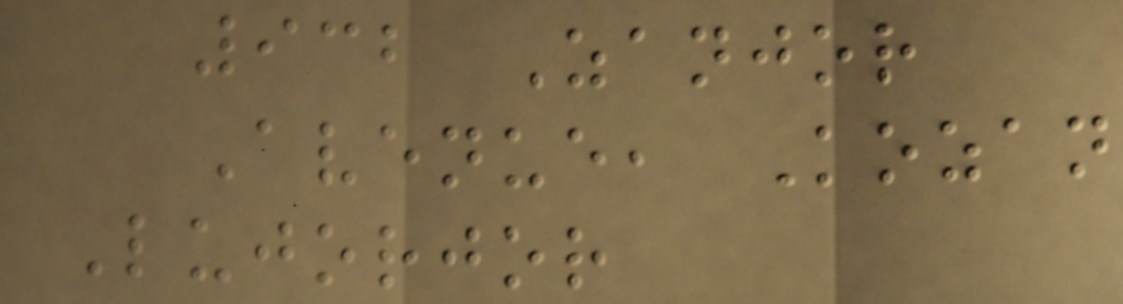932 Zanjor
Avenue, Kozan
Lujorjor
